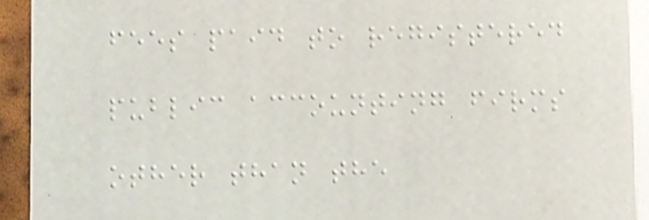fees paid to registered
public accounting firms
other than the
